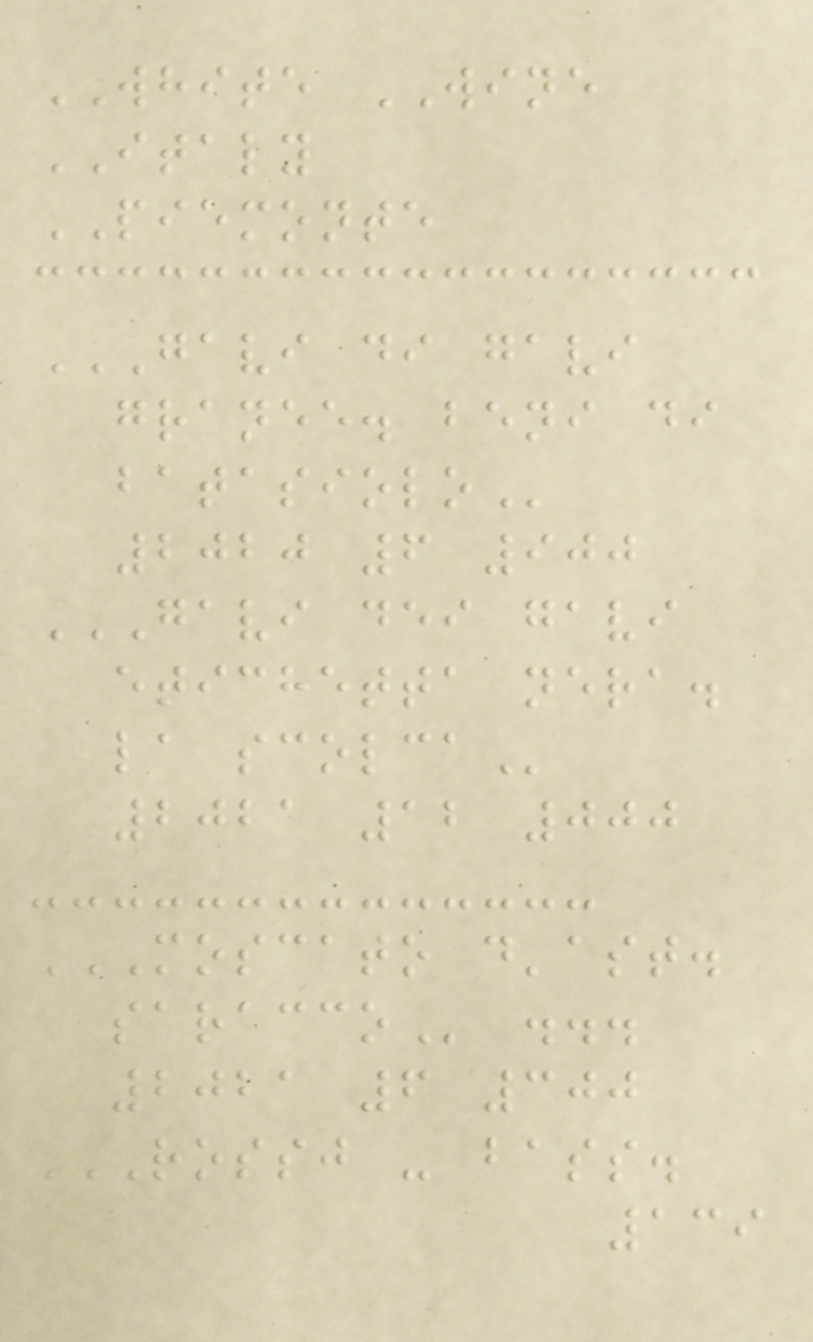WHITE WINE
ITALY
PIEMONTE
GAVI DI GAVI
GRANEE. BENI DI
BATASIOLO
2020 6 900
GAVI DEI GAVI
ETICHETTA NERA.
LA SCOLCA
2021 12 000
MOSCATO D'AST.
SARACCO ...
2021 6 300
ROSSJ - BASS.
139
